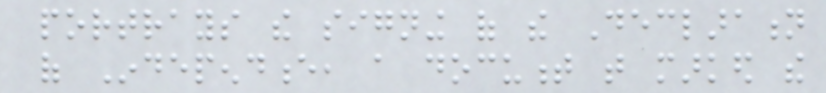portrays the signing of the Declaration
of Independence, a document that marked the
